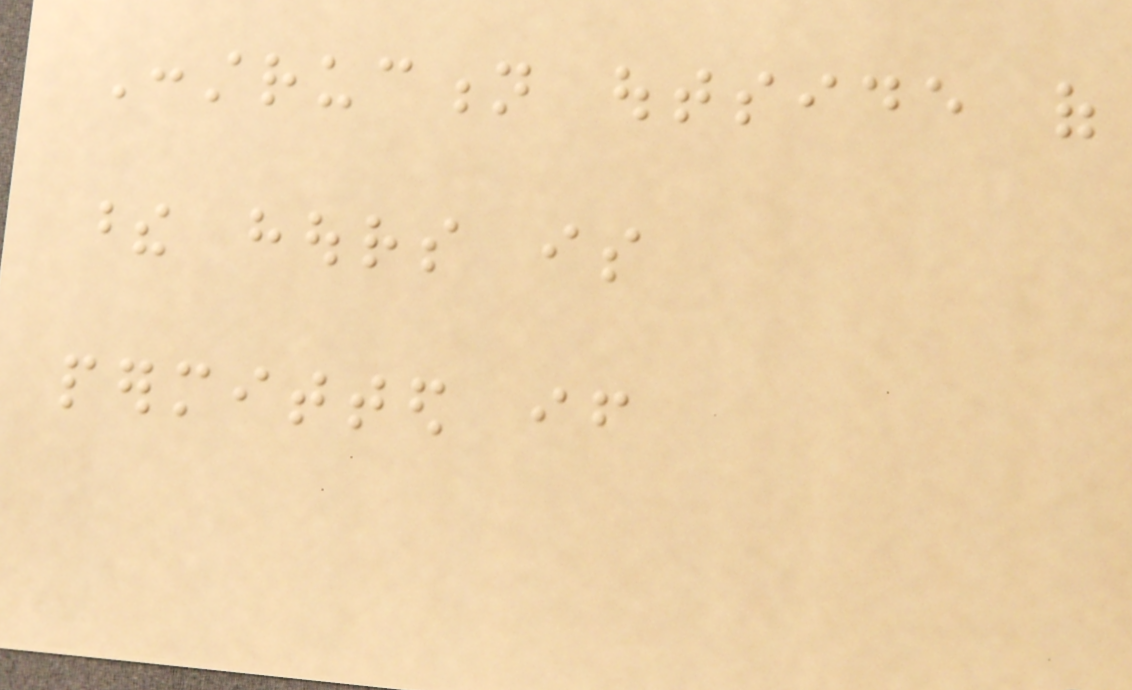Construction outside of
these hours is
permitted if
